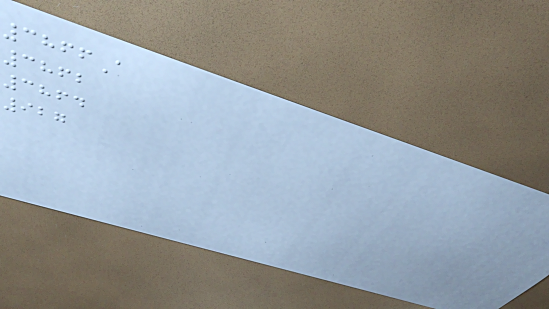3866A
3862
3864
927
